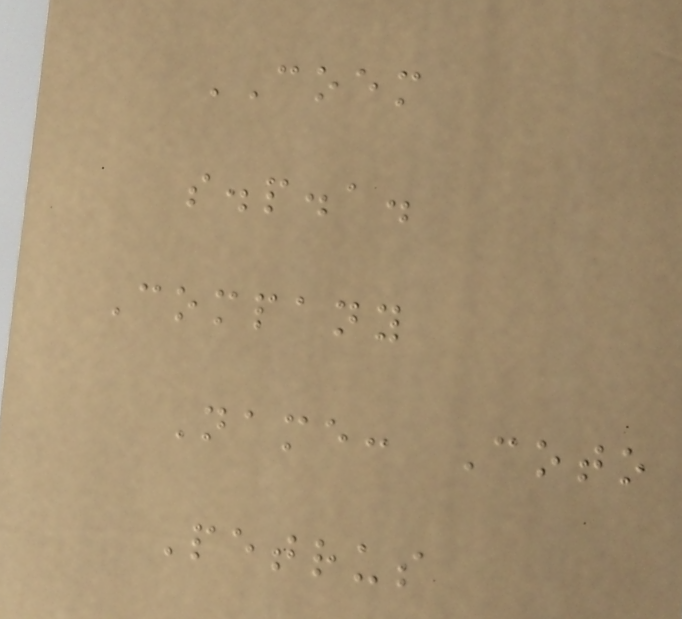COEM
s.p.a.
Company
Name: Coto
Petrus
